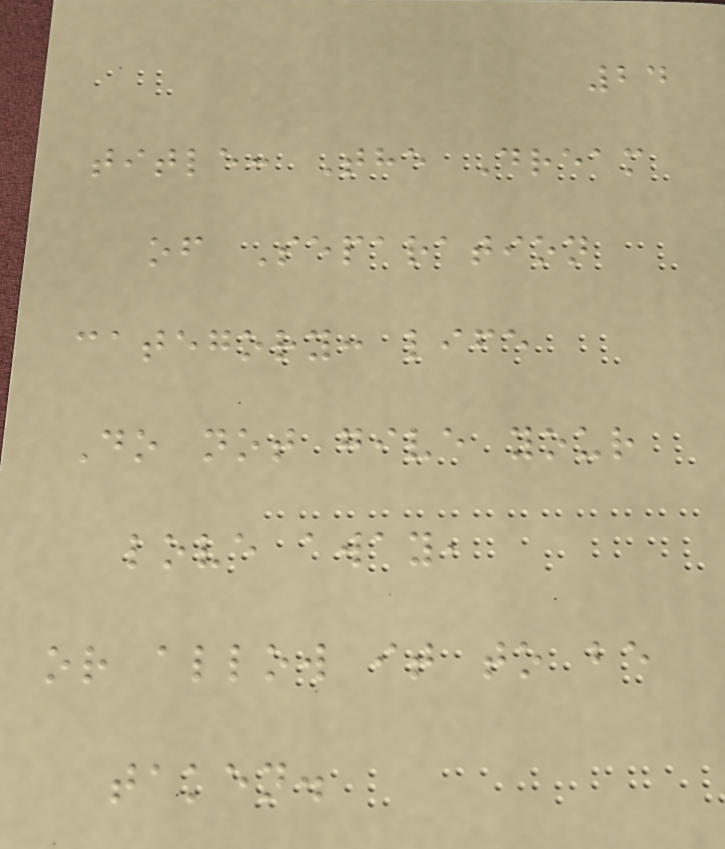24
title: The Dream
of Separation
category: life
Do not give your
love away,
or allow it to be
taken.
